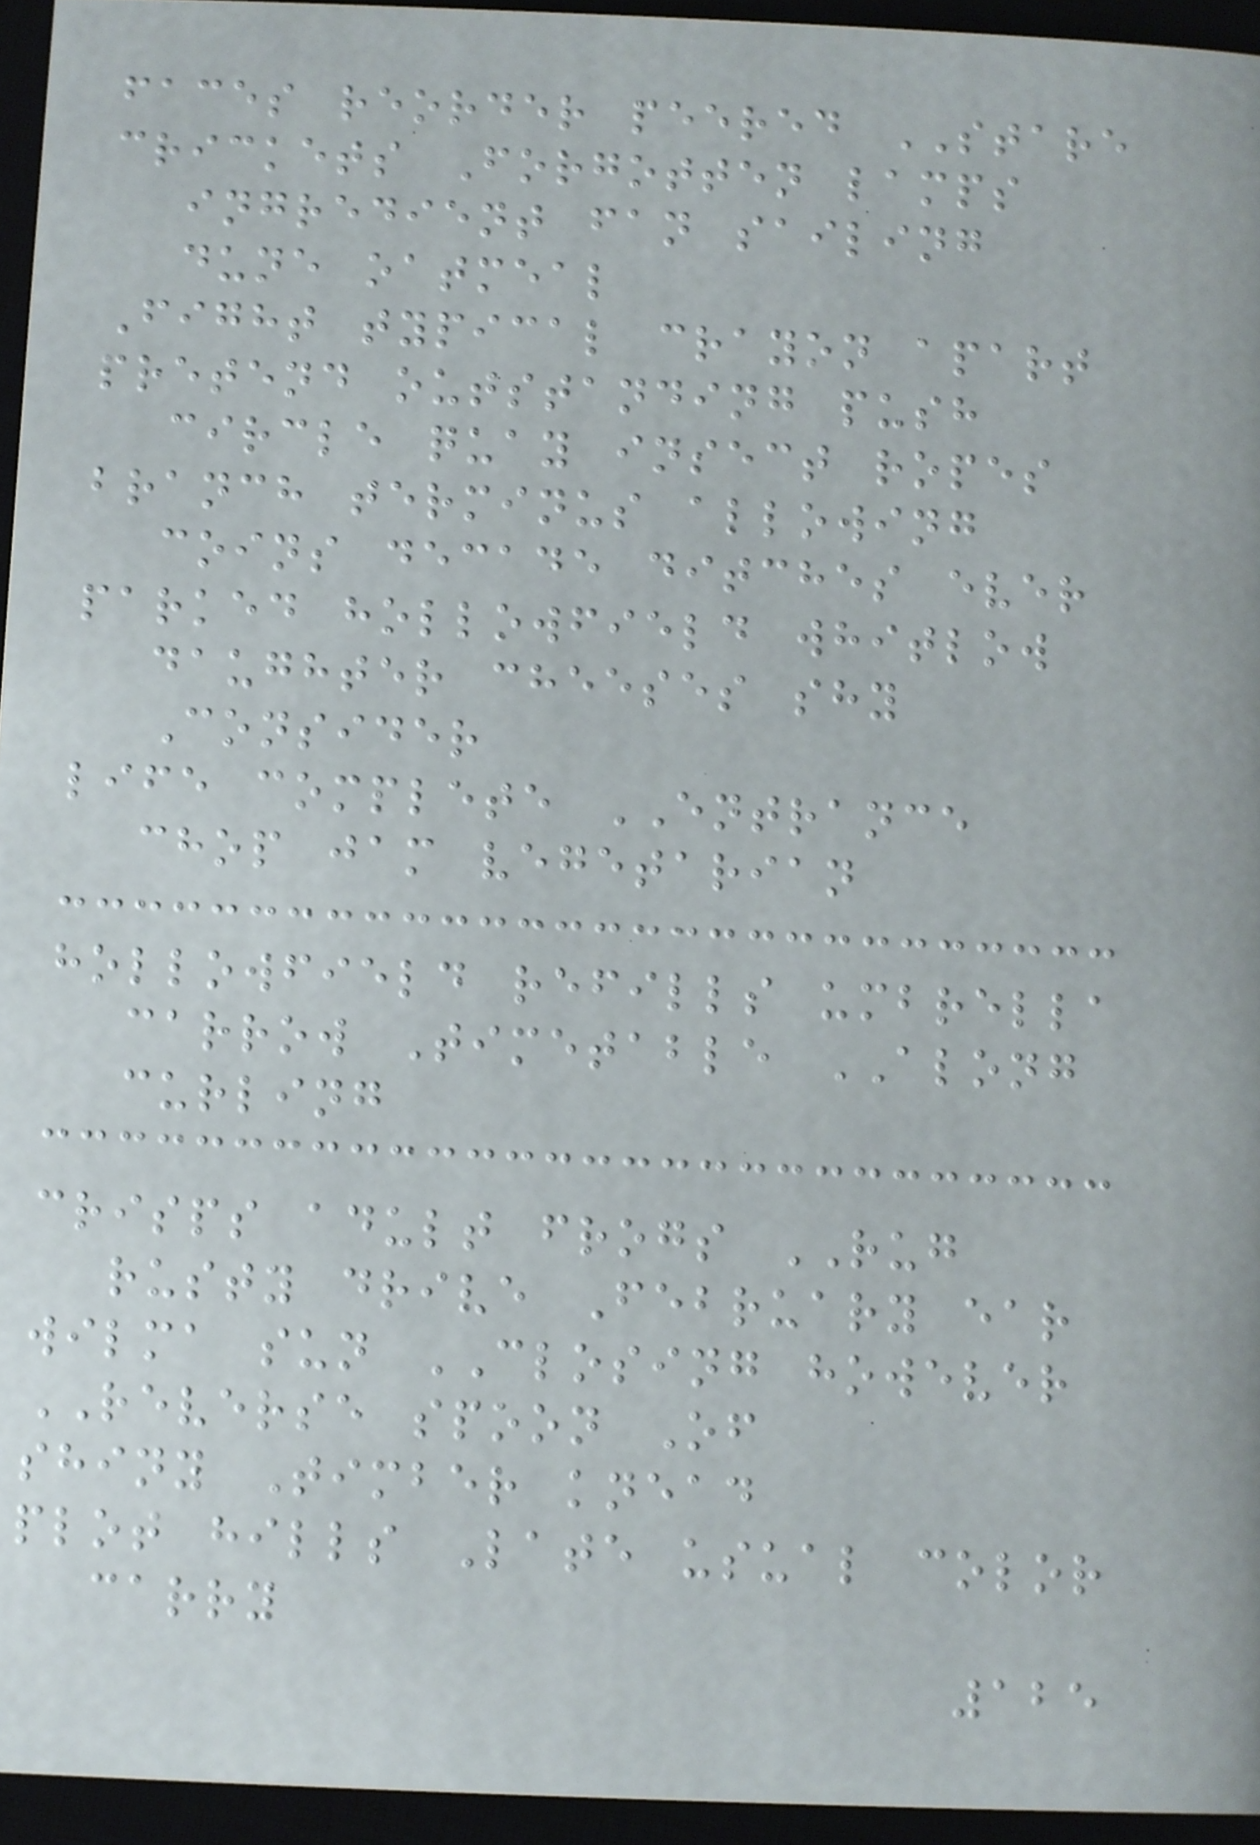faces reorder peered STARE
crickets Forgotten lamps
ingredient fan sailing
dune oatmeal
Fight typical crayon apart
pretend outstanding push
circle quay insect ropes
branch terminus allowing
coins decade ditches ever
parked hollowfield whitlow
daughter cheeses shy
Consider
life complete ENTRANCE
chop jam vegetarian
hollowfield refills umbrella
carrow Timetable ALONG
curling
crisps adult frogs RUG
rusty drive February ear
wilma sun CLOSING however
REVERSE spoon Of
shiny Timber knead
plot hills Late usual color
carry
125
